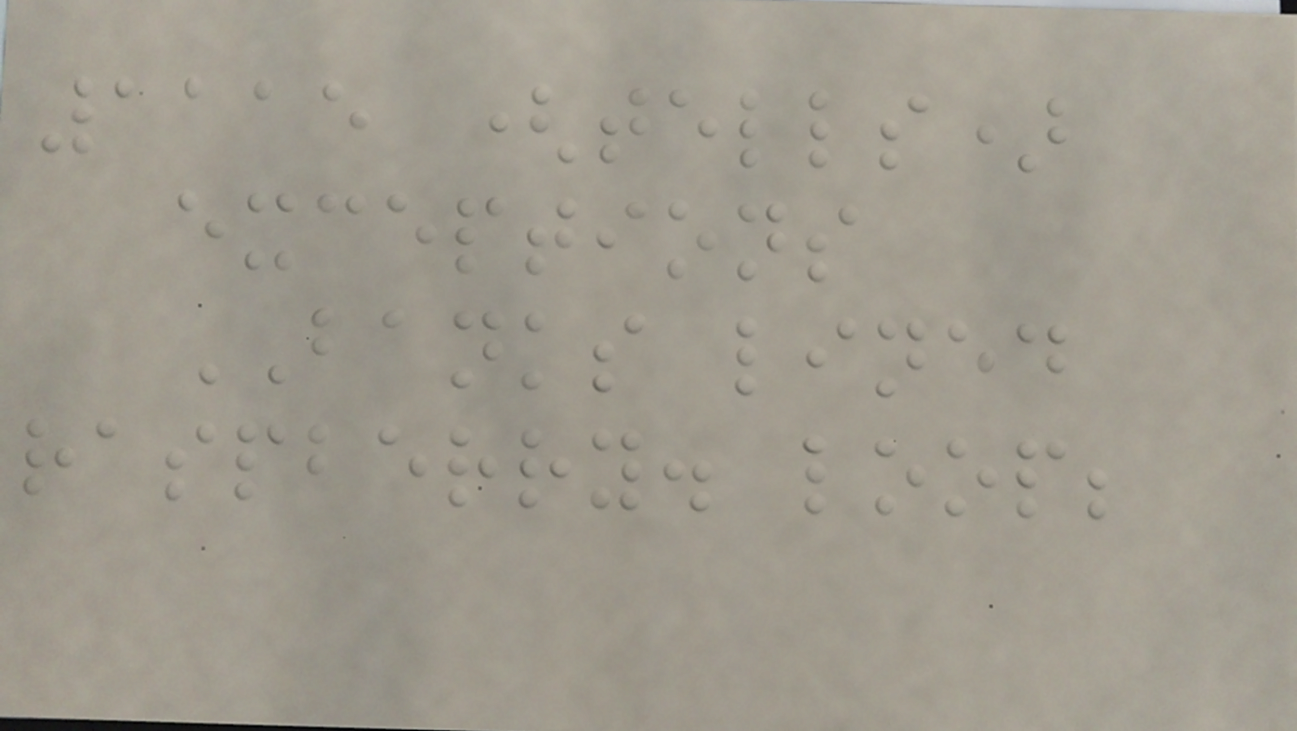1115 (tells)
exceptions
BANKS lined
raspberry. loop;
